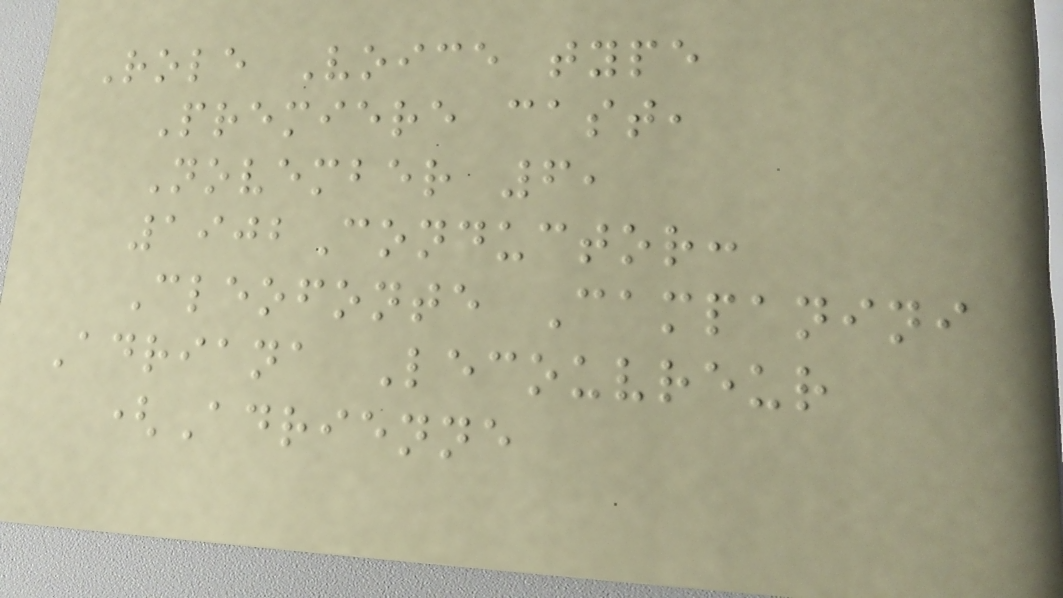Role Voice type
Premiere cast,
November 6,
1902Conductor:
Cleofonte Campanini
Adriana Lecouvreur
(Adrienne
